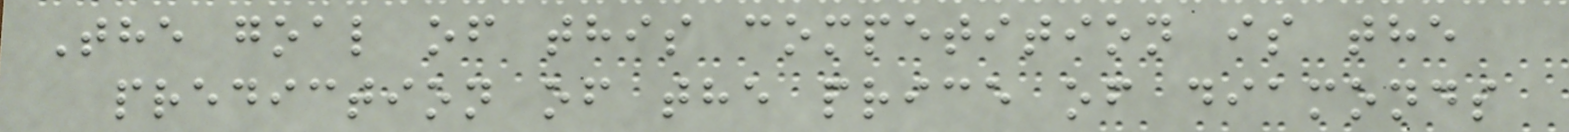The goal of this competition is the
prediction of the price of diamonds
